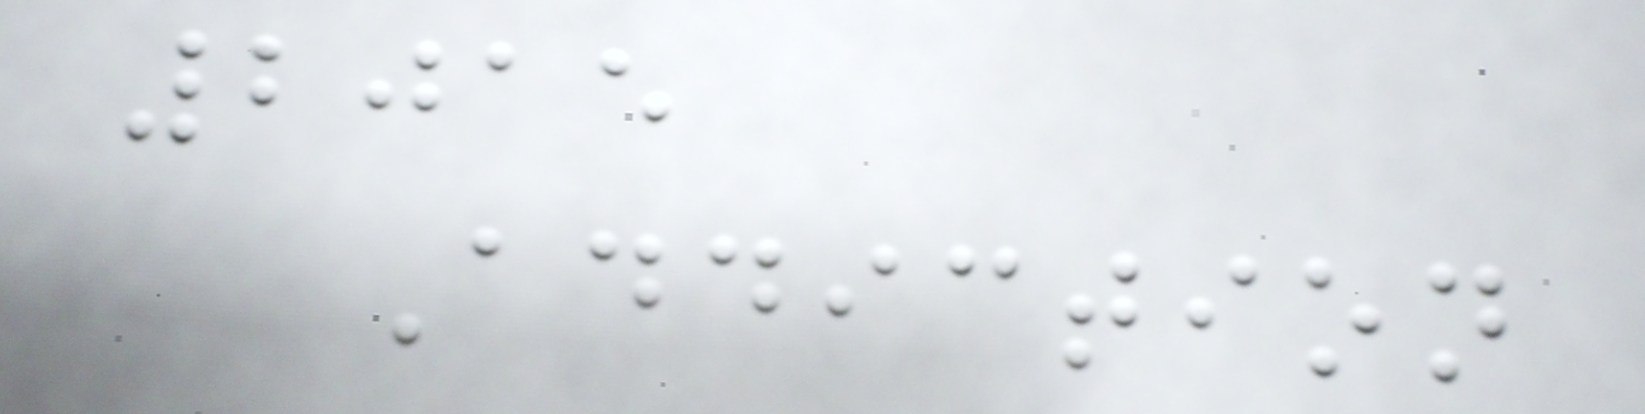2015
Addiction
